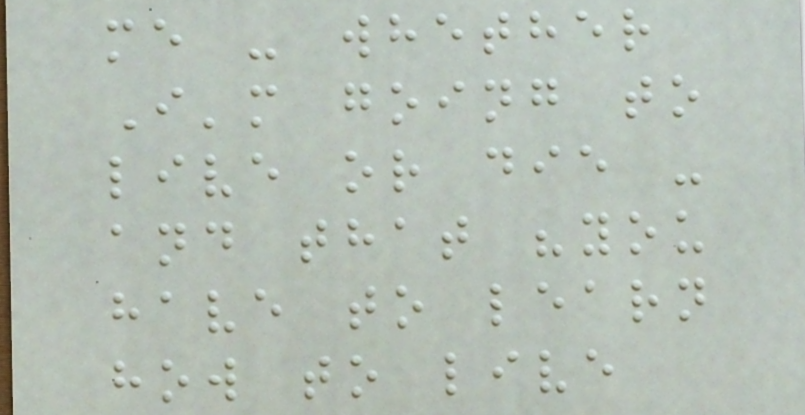me - whether
I'm going to
live or die -
and that "you
have to learn
how to live
